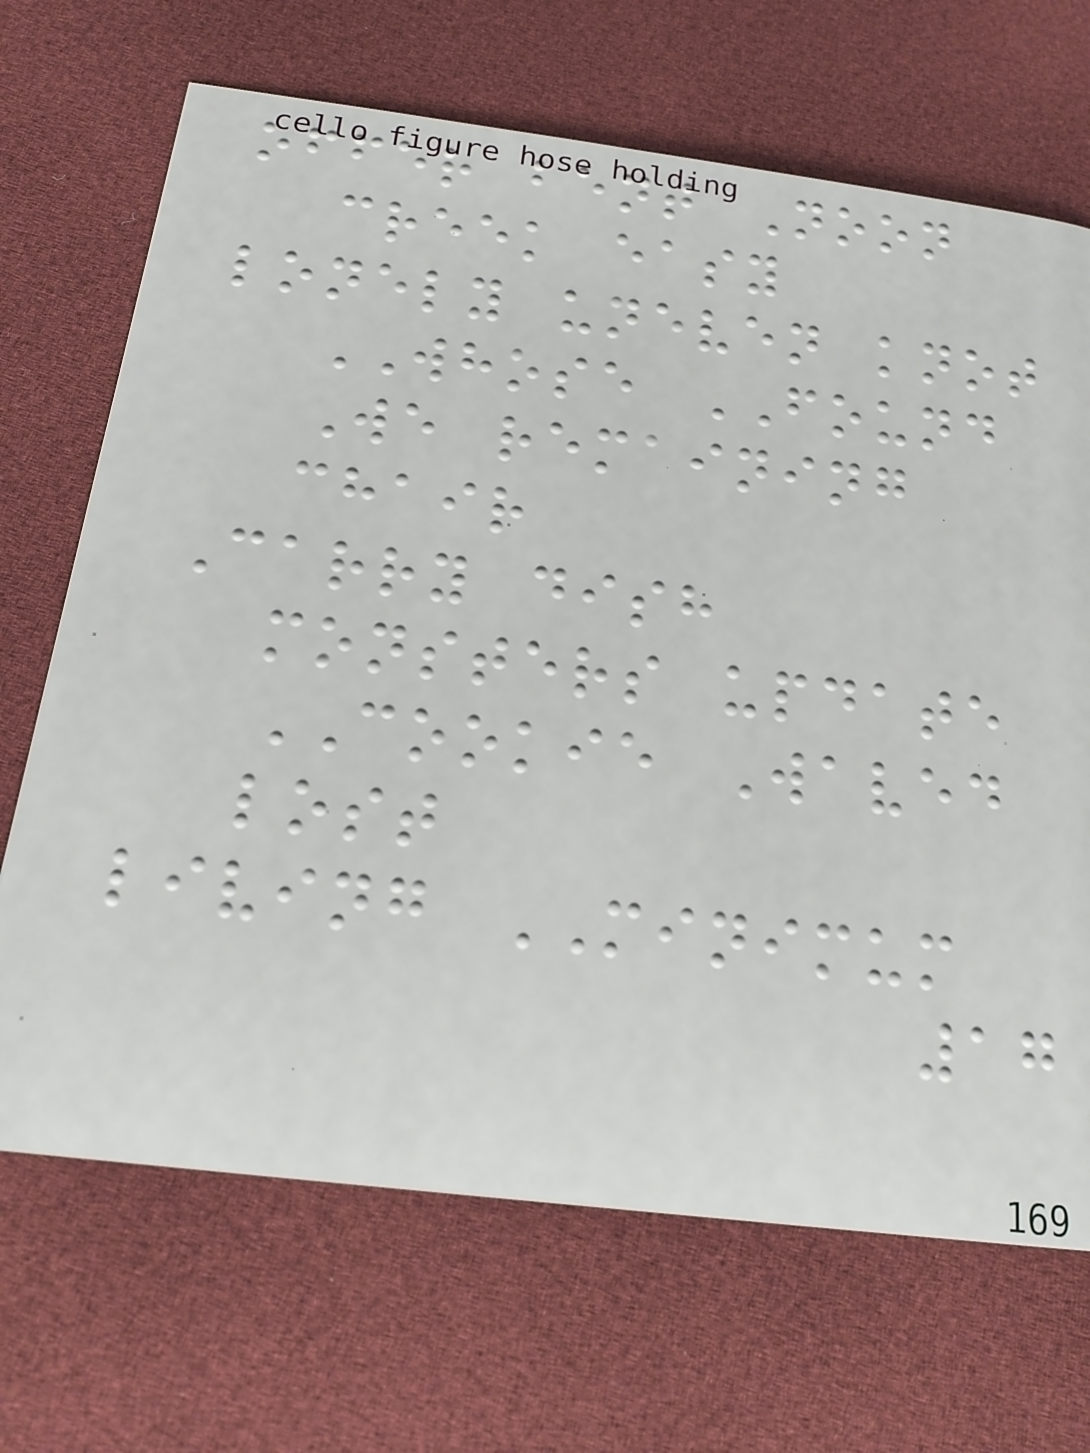offer bent Noon
creek easy
lonely uneven knot
WHOSE FOUND
We remaining
chair
Carry dish
monsters update
COOKIE Waved
lost
living MINIMUM
17
